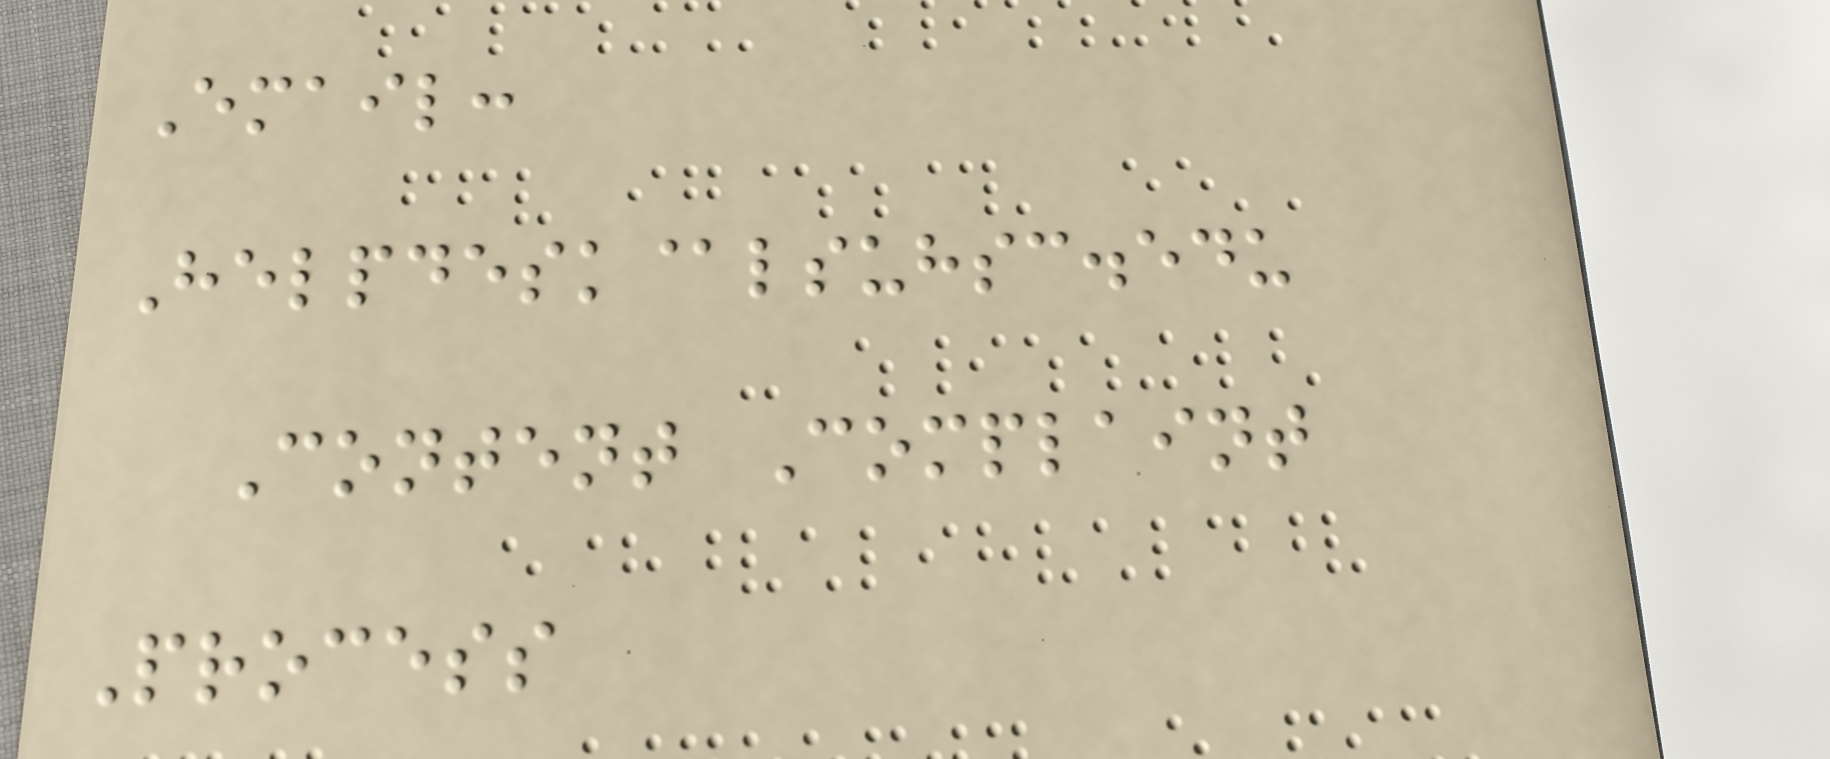Email:
Helpdesk@lsuhsc.edu
Content Complaint
Process
